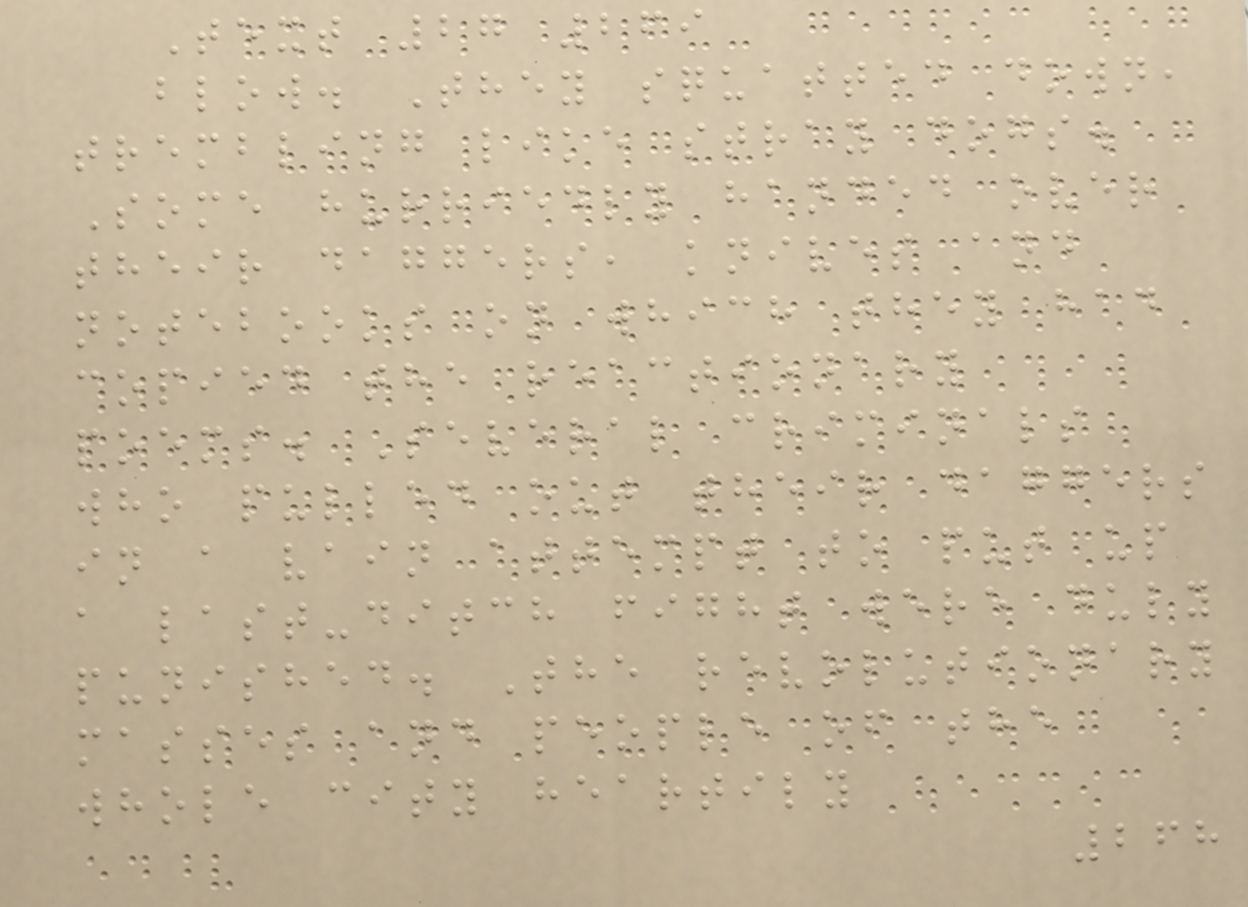Text 27 269
blow. They squatted down,
trembling like stray dogs.
Some hurriedly handed over
their daggers, knives and
notebooks on which they had
copied the reactionary
poems. Several criminals
who pulled out their daggers
in a vain attempt to put up
a last-ditch fight were duly
punished. The revolutionary
masses and people of the
whole city heartily
268
